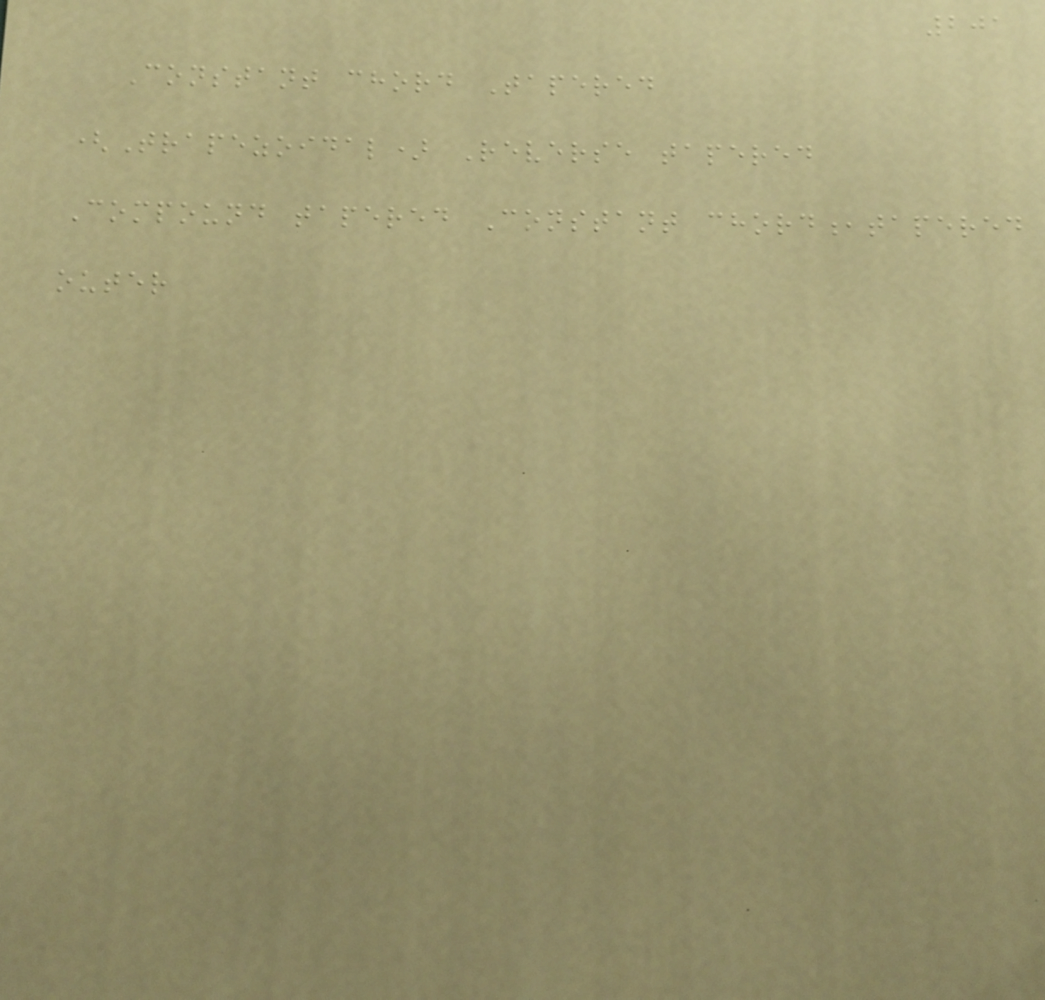201
Constant chord Tapered
(Trapezoidal) Reverse tapered
Compound tapered Constant chord,tapered
outer
